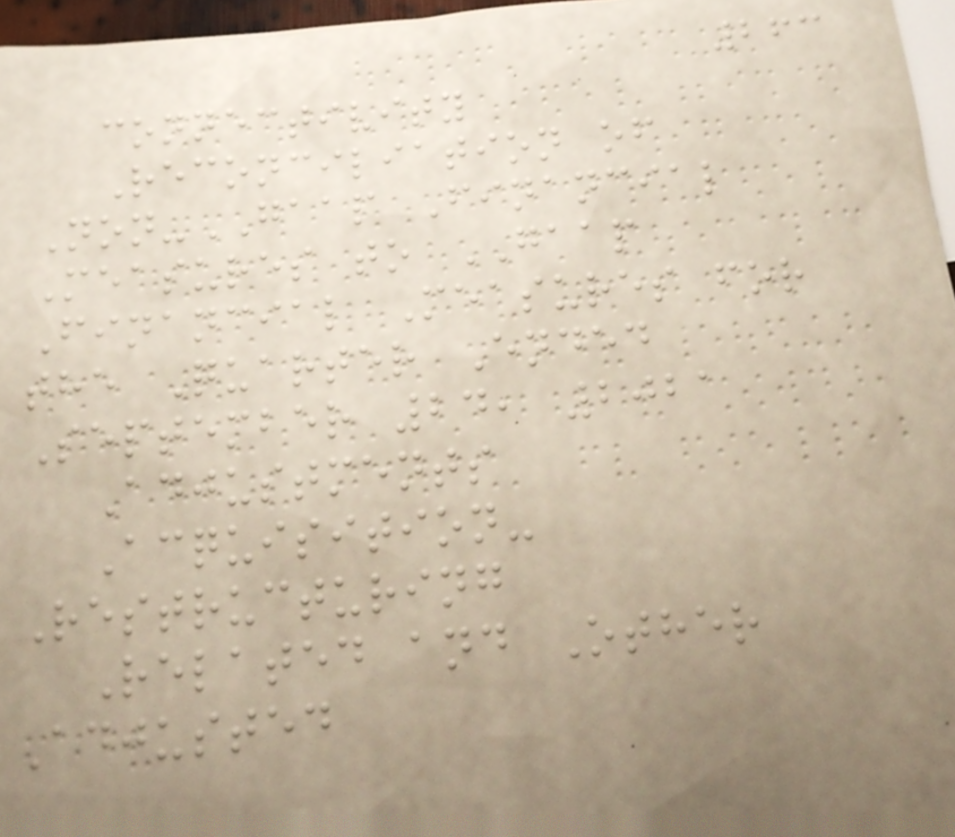263
connectivity
Reconciliation of
Non-GAAP Financial
Measures to GAAP
Financial Measures for
the Quarter Ended
September 24, 2021
Adjustments
Acquisition-
Restructuring
Related and Other
Adjusted
